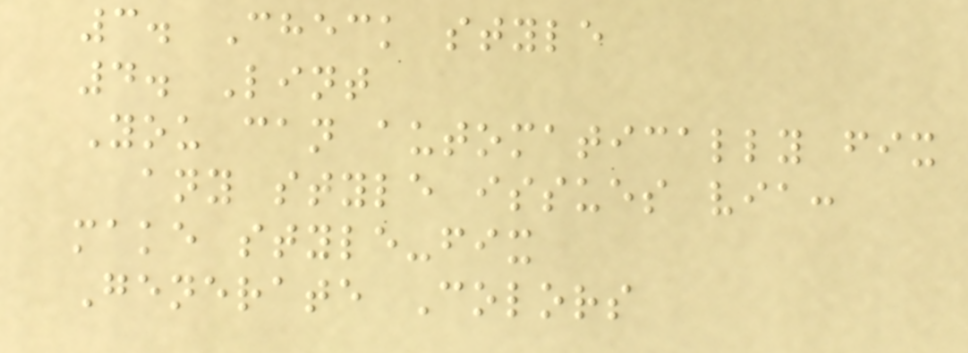3. Check style
4. Lint
You can automatically fix
any style issues via:
make style-fix
Generate Colors
